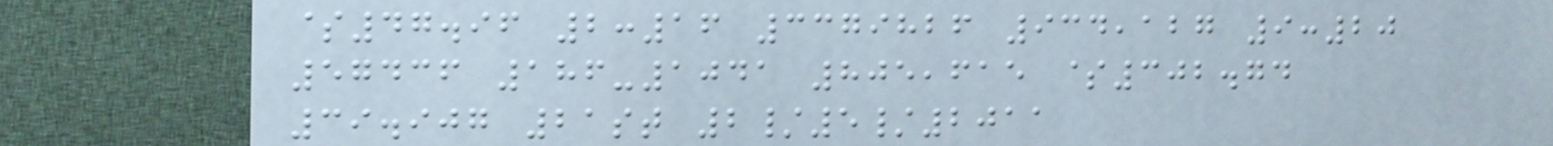$47.96 2:16 3379826 934,127 9:20
57436 186-1041 805,615 $302.74
39.907 21st 2/5/2011
